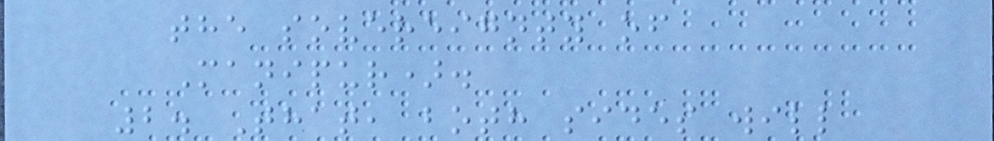the sovereignty of
Manipur).
2. That, both sides will
